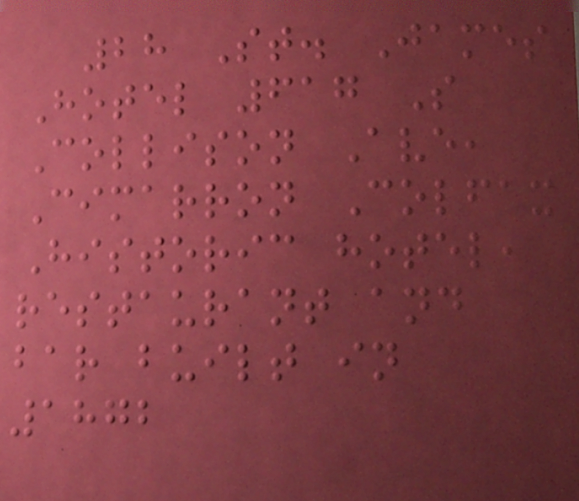28 St. James
Hotel 617 S
Collison Ave,
Cimarron Colfax
Historic hotel,
restaurant and
bar built in
1872
